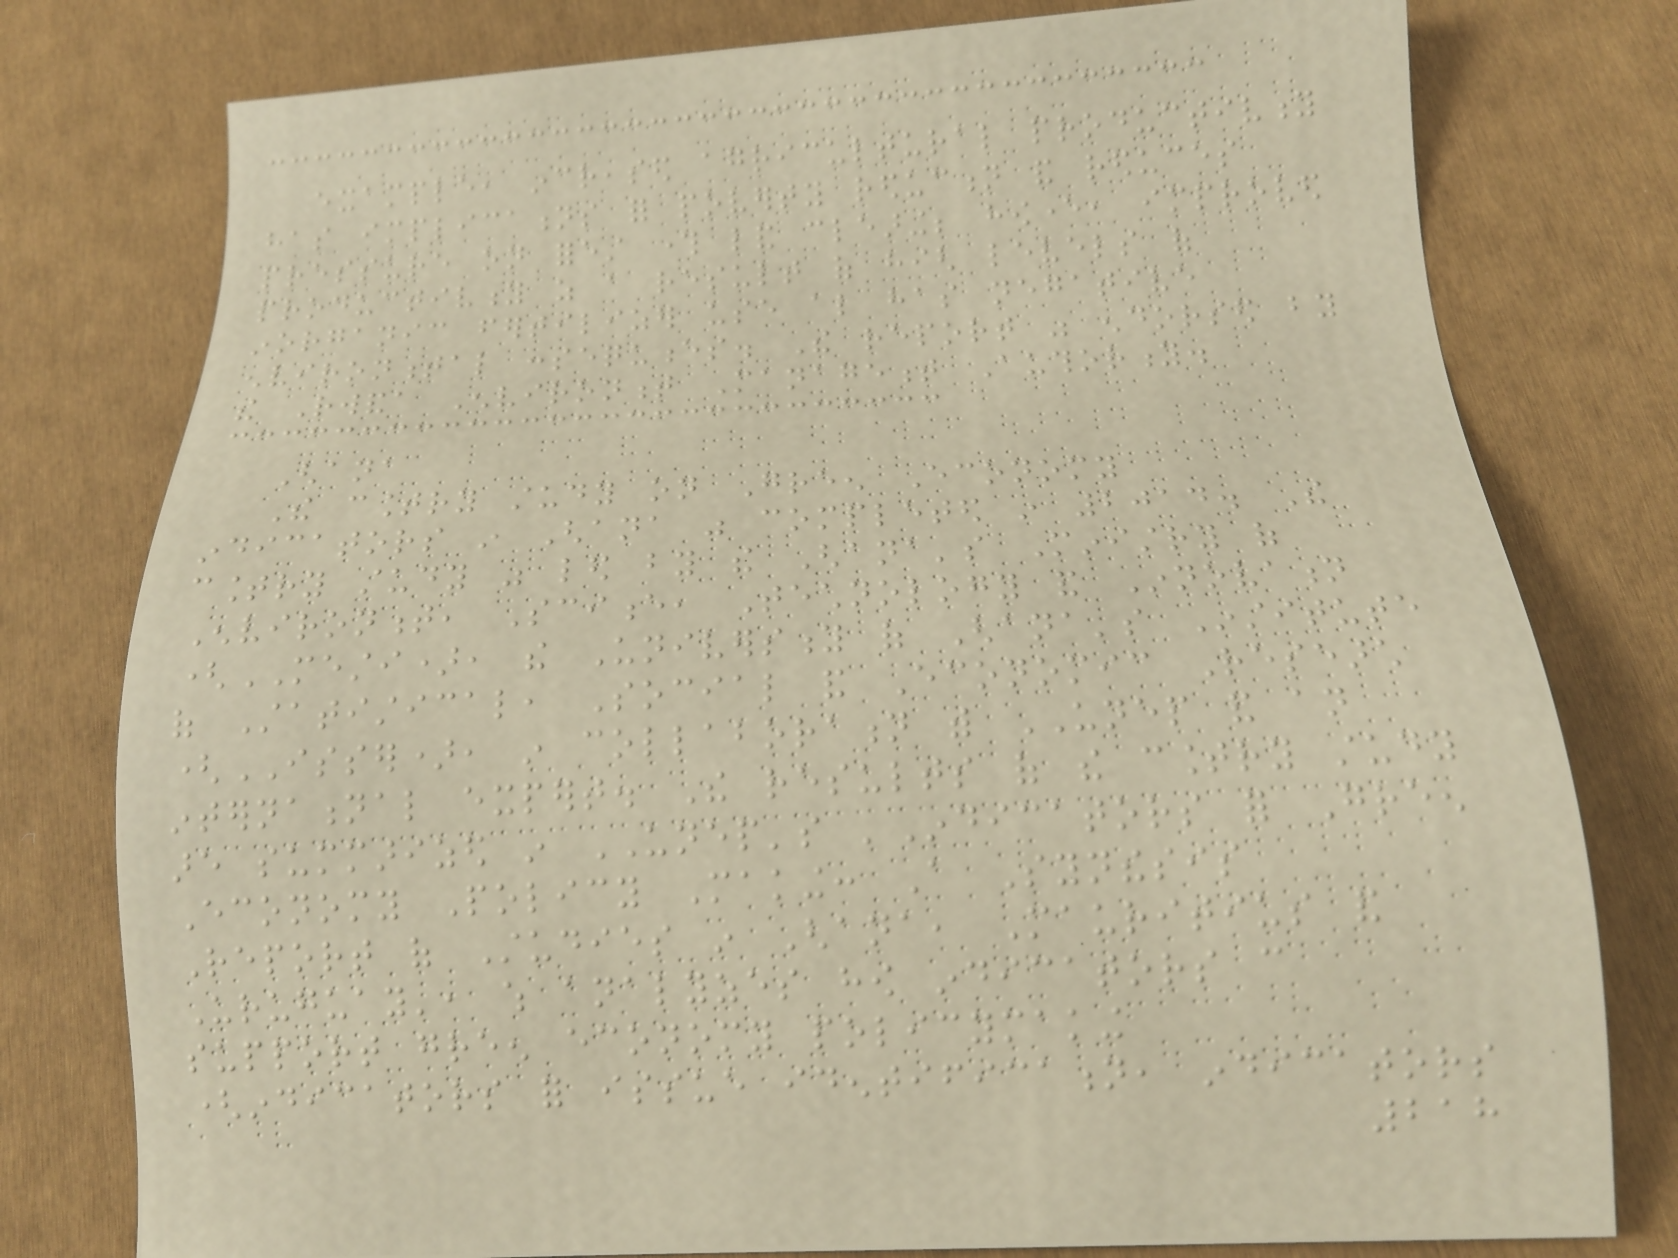example, increased agricultural productivity
has implications for poverty reduction and reduces
pressure on forest through land clearing; however, improved
productivity as a result of high levels of
inorganic fertilizer use also has negative
environmental consequences. The report was endorsed by
the Rwanda Environment Management Authority.
Ghana
The country study on Green Economy
indicators in Ghana was completed in 2014. The
country study was led by the Ghana's Ministry of
Environment, Science, Technology and Innovation
(MESTI), the University of Ghana's Institute
of Statistical, Social and Economic Research
(ISSER), in collaboration with UNEP and an
international expert. The results of the country study
are summarized in UNEP's 'Indicators for Green
Economy Policy Making: A Synthesis
Report of Studies in Ghana, Mauritius and
Uruguay', which analyzes how indicators can
support green economy policymaking
(indicators for issue identification, indicators
218
